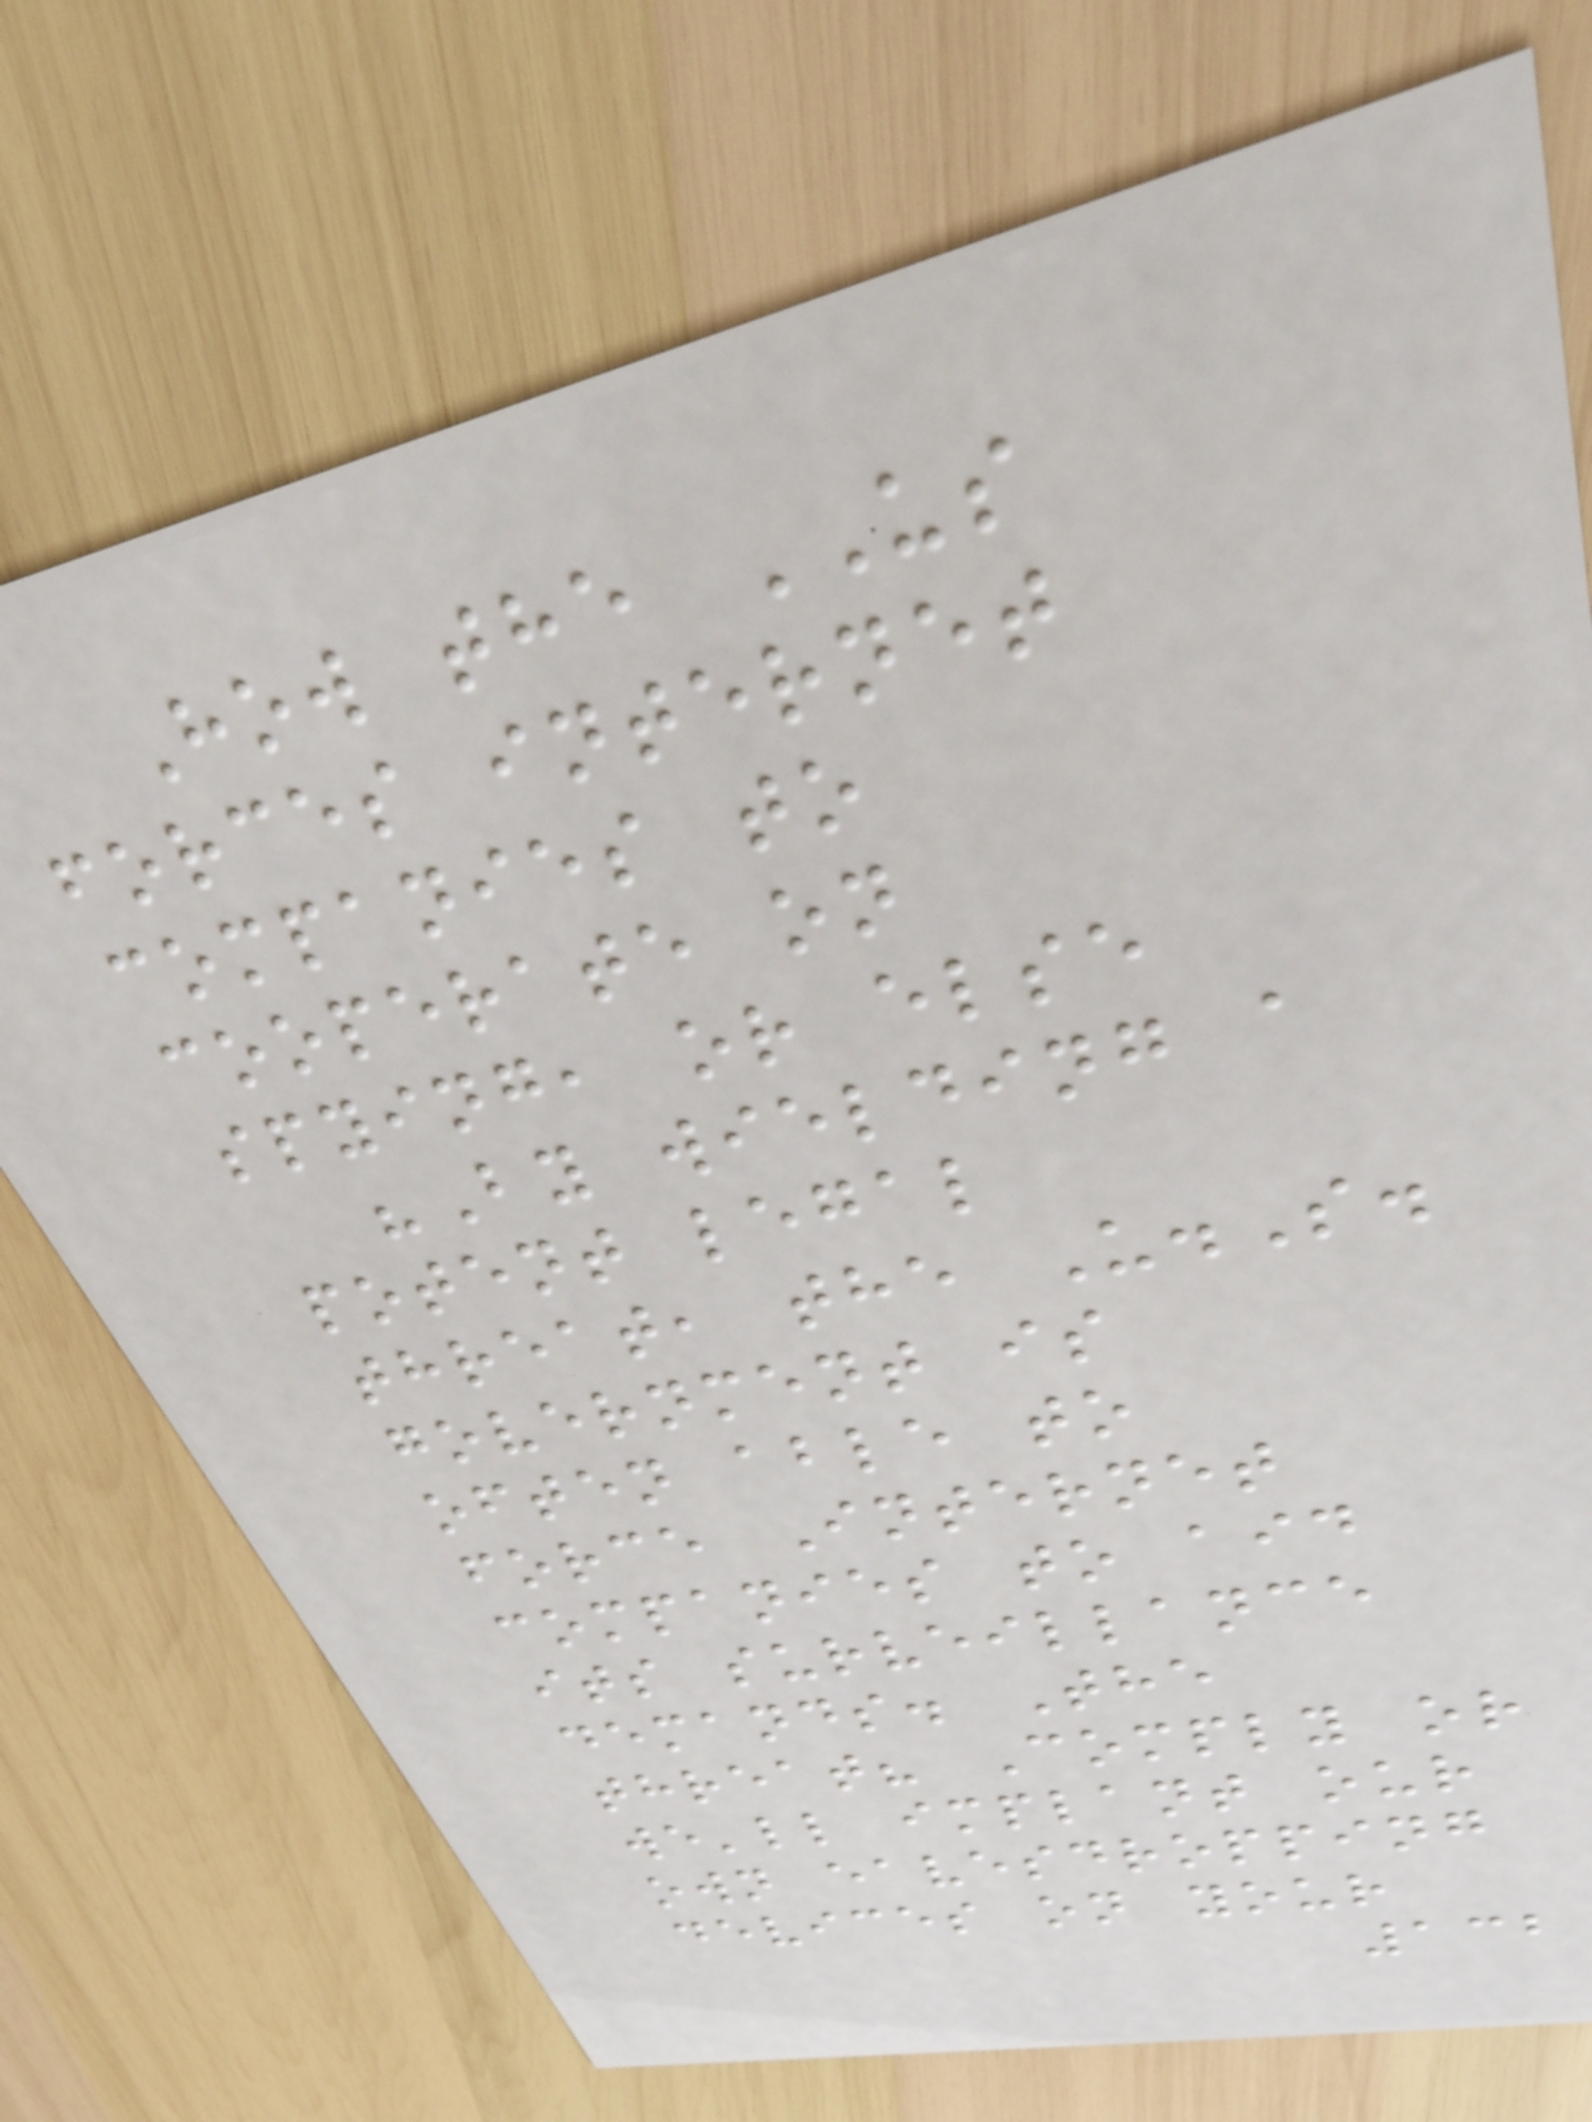How the US
forces internet
companies to
cooperate on
spying, or else
"By wielding a
potent legal
threat, the U.S.
government is
often able to
force Internet
companies to aid
its surveillance
demands. The
threat? Comply or
we'll implant our
own eavesdropping
devices on your
132
